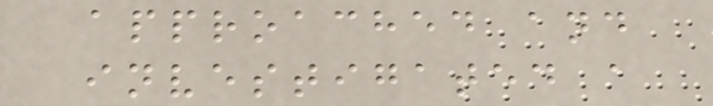approached and
investigated a
